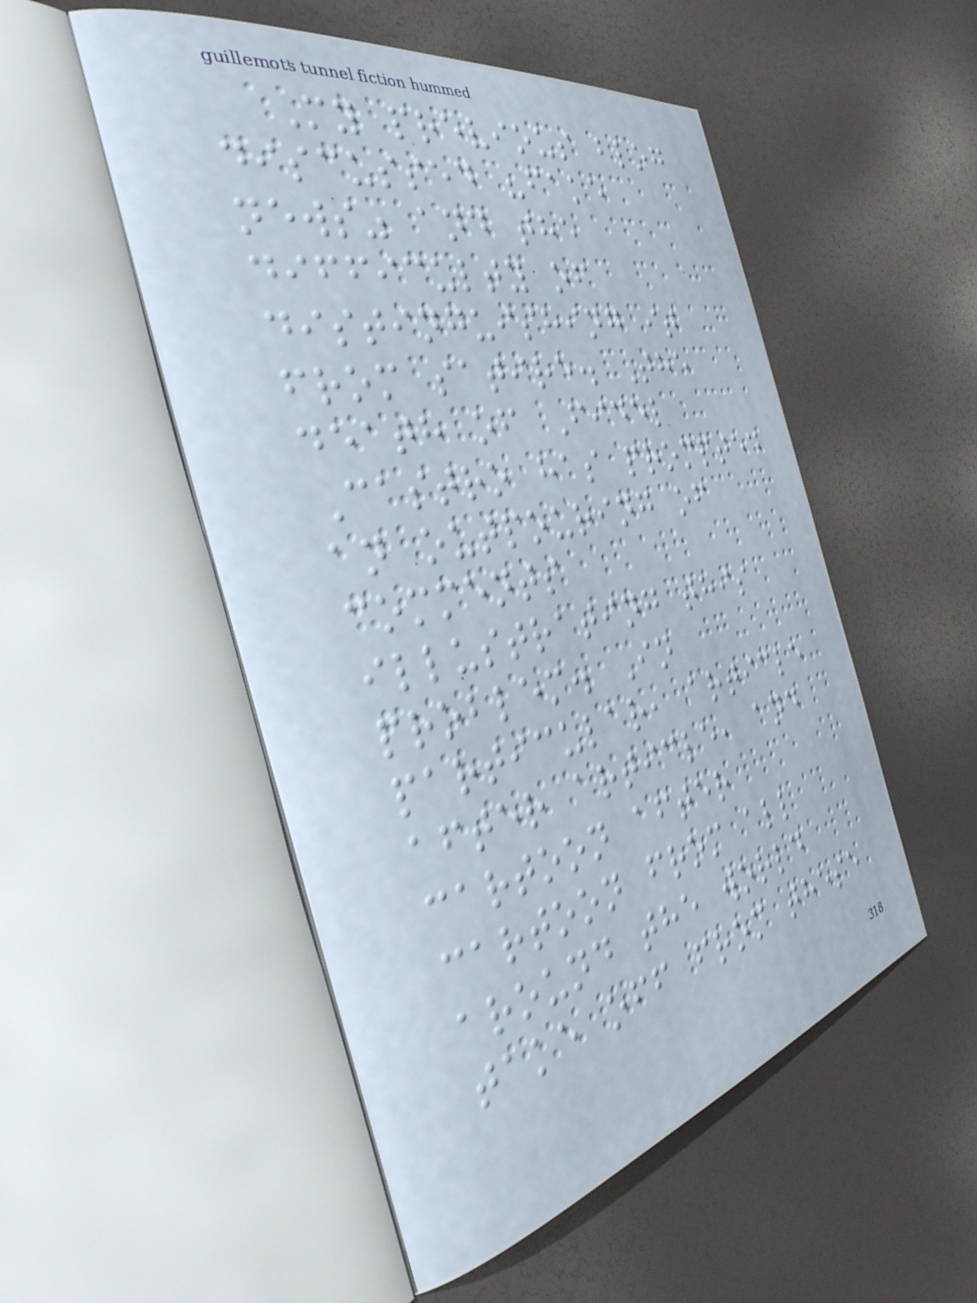My previous blog
discussed "fake
news" and the
difficulty of
distinguishing it
from satire. The
death of Fidel
Castro has prompted
an outpouring of
comments
illustrating this
problem. In
particular, article
after article, and
cartoon after
cartoon from all
around the world
take off from these
